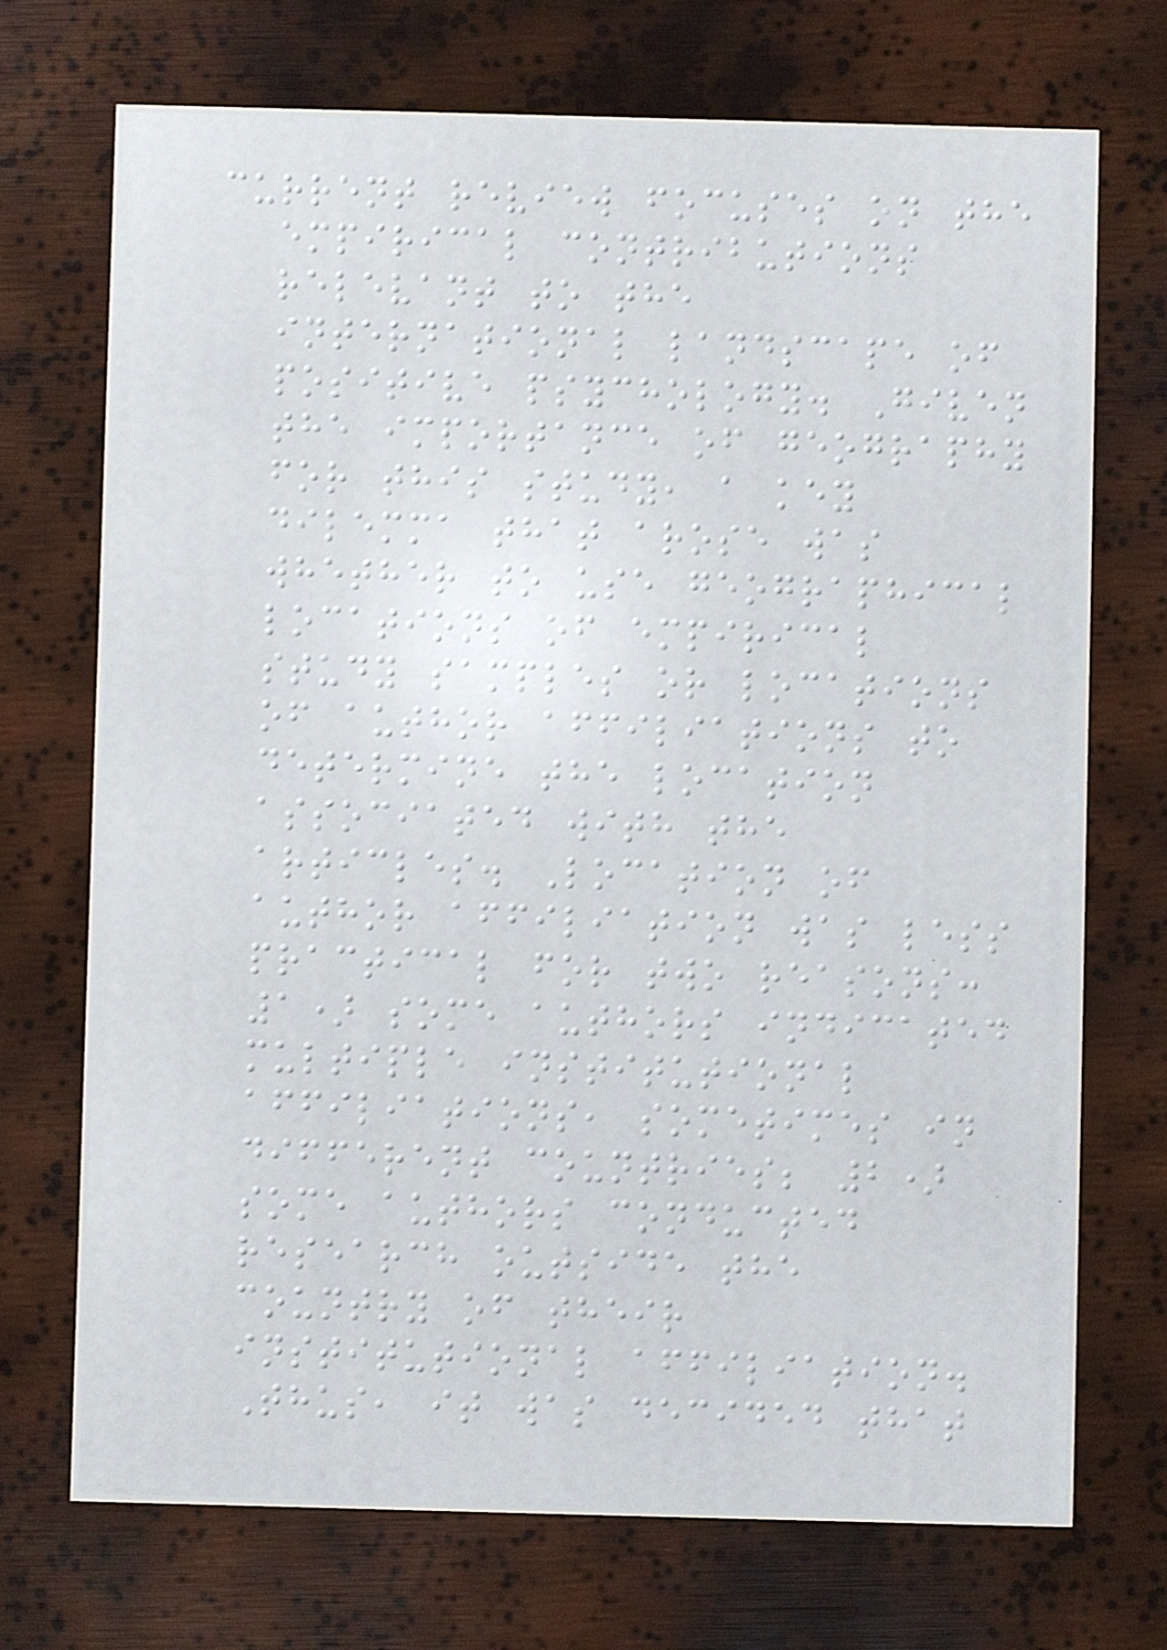current review focuses on the
empirical contributions
relevant to the
international landscape of
positive psychology. Given
the importance of geography
for this study, a key
dilemma that arose was
whether to use geographical
locations of empirical
study samples or locations
of author affiliations to
determine the location
associated with the
articles. Location of
author affiliation was less
practical for two reasons:
1) some authors indicated
multiple institutional
affiliations, sometimes in
different countries; 2)
some authors conducted
research outside the
country of their
institutional affiliation.
Thus, it was decided that
